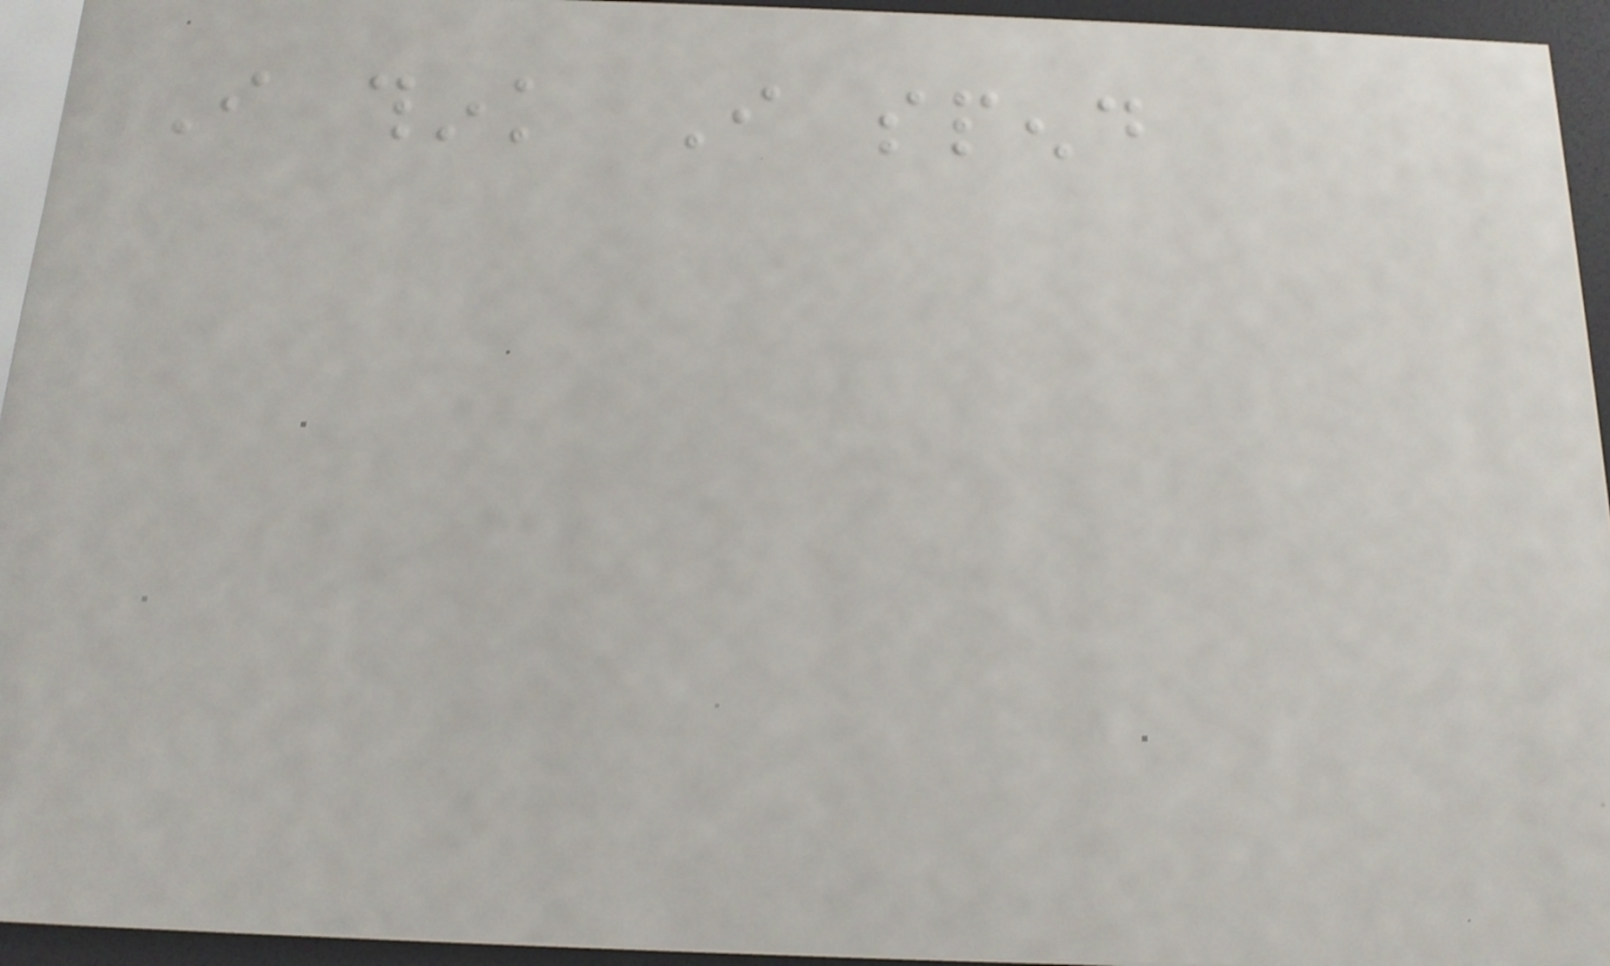I think I spend
